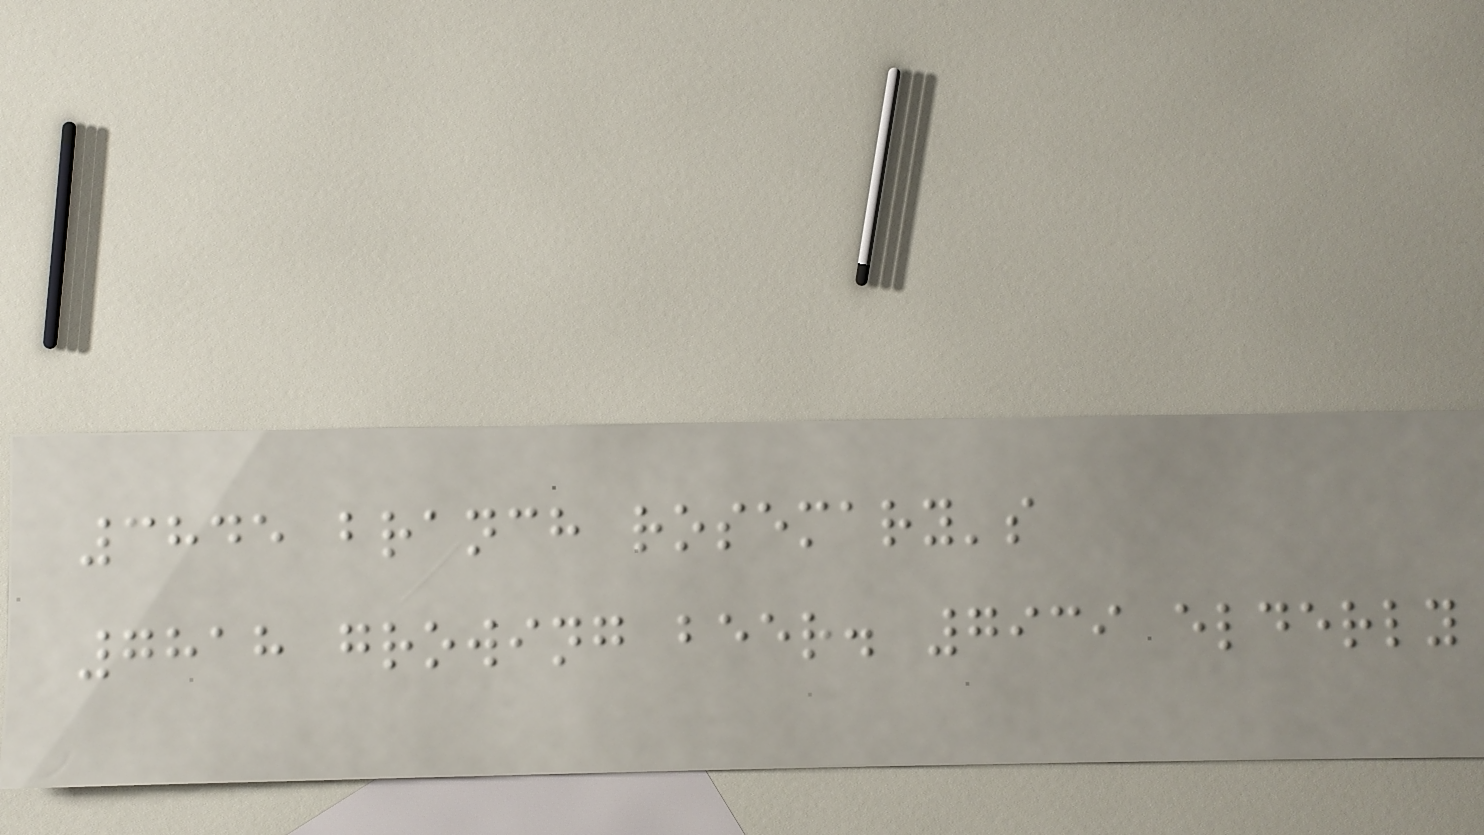3845 branch rosemary's
7818 growing beer. 7939 elderly
